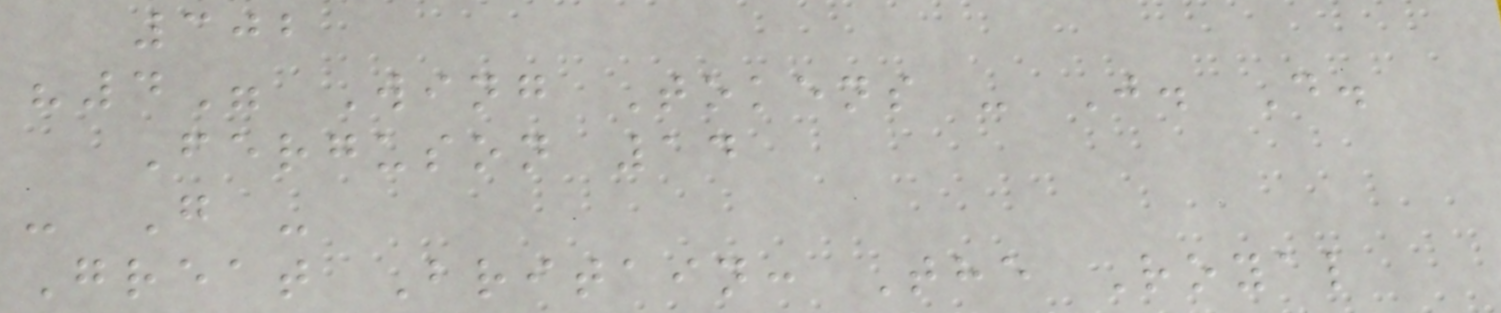302
"4" Wing Tokens - J. D.
Ferguson 14
- G -
Great Britain: The Royal
